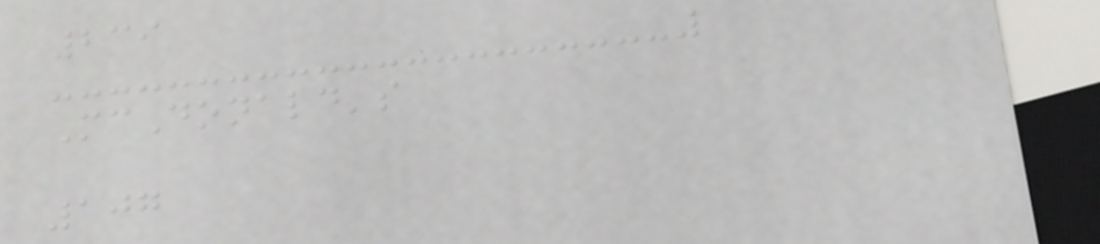239
McDonald's
107
